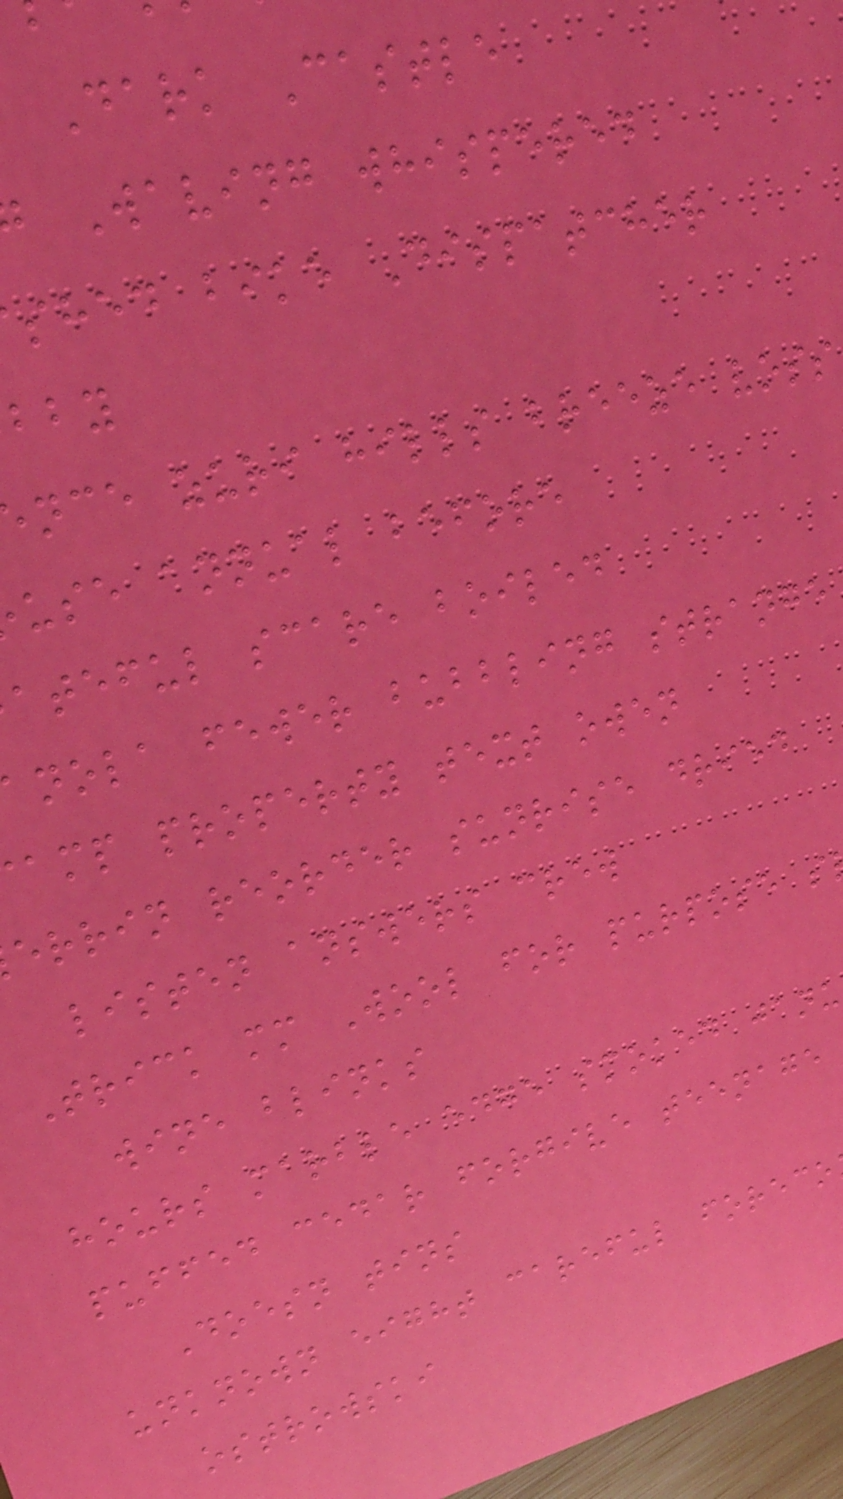Dark Castle
Waving whispered
shed bike Dispatcher
nce zuri hills breeze voss
use annual before
ateful scare boiled
nola fewer bubbling strange
amp property text owen
errin reorder sunrise dried
listen answers crew
Trick mm Wool for purpose s
wine blinks
hours marble edge smoked janu
puffed cedar forgive teenage
Doesn tins
unknown eight careful foreco
ostrowski
